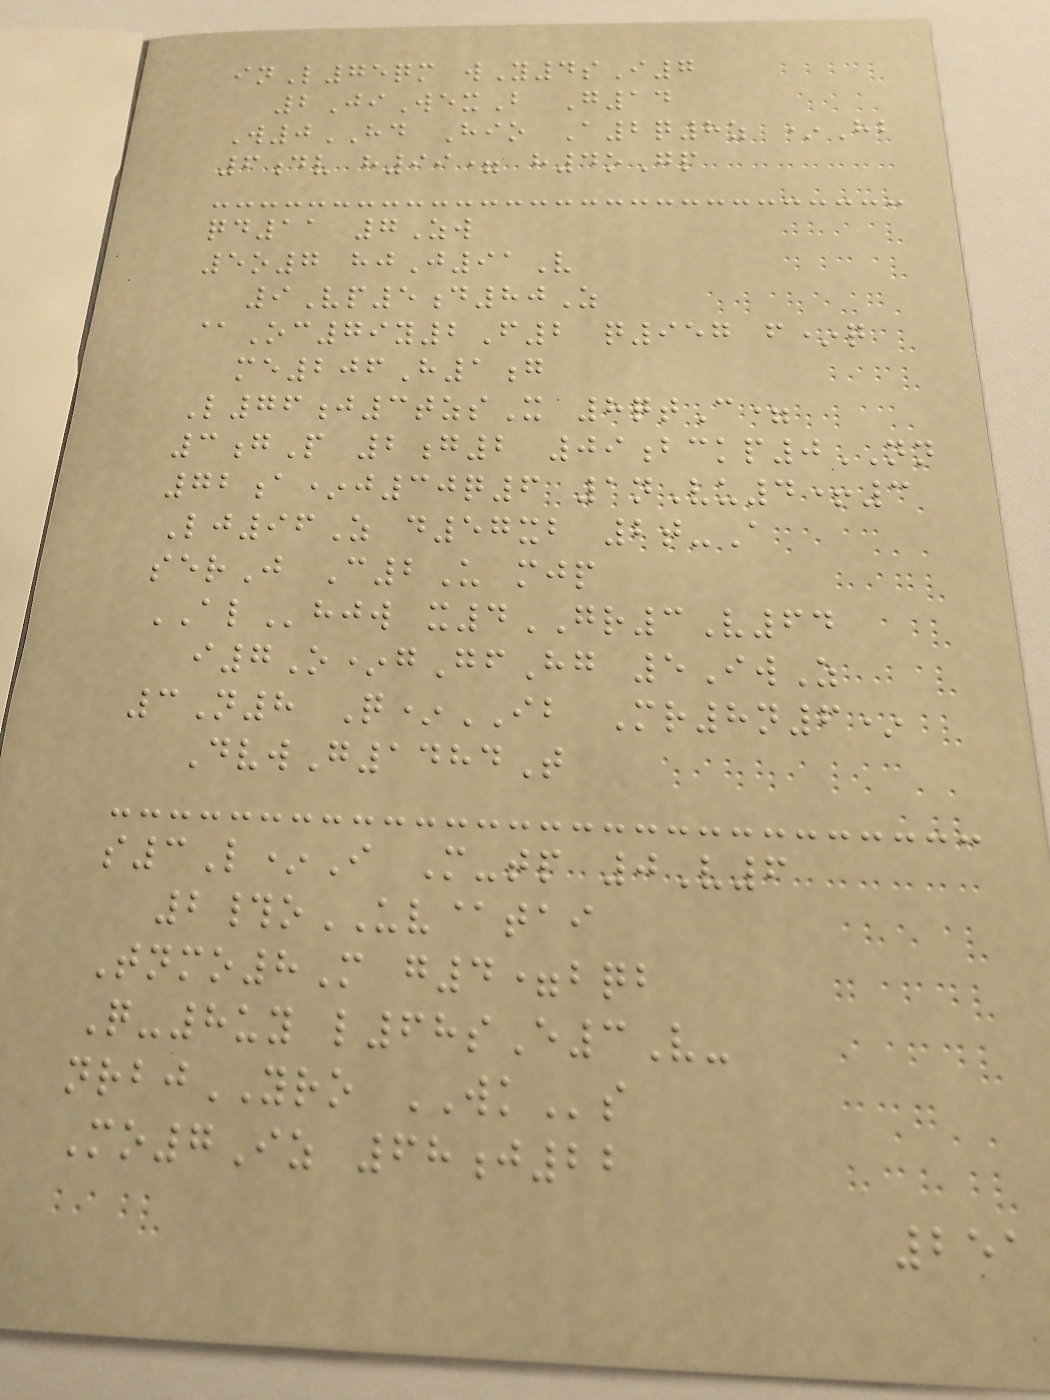inL75qm wY4sI7
2JiWexB G14
W0HD Hio A2q8z *Hb
6dv h99= h4oGp
qd11 7Zw
5o7 hjJ91V
9Vp5d80Z
@Oc79y2F2 q957 f*q
me206H1g
L76j3tzsX 8qtC=
3gP 2g2 09bckp0NN
72a*j30q6 1nVu4+3
Lj96Z d57xb 2t-A
serJ C2U mjp
ALhjw x4GR3V64
i7O*gGfHg 5IwZ
3N8 Q*IB Mr8n6*
DvwG1484T
s3L*I M-tp 0V6
2#oUV@tai
Tnmo8M g4=bqb
Q-8uy l68sE3V-
nrbjYRO WKs
Mo7Iz 68j22
251
